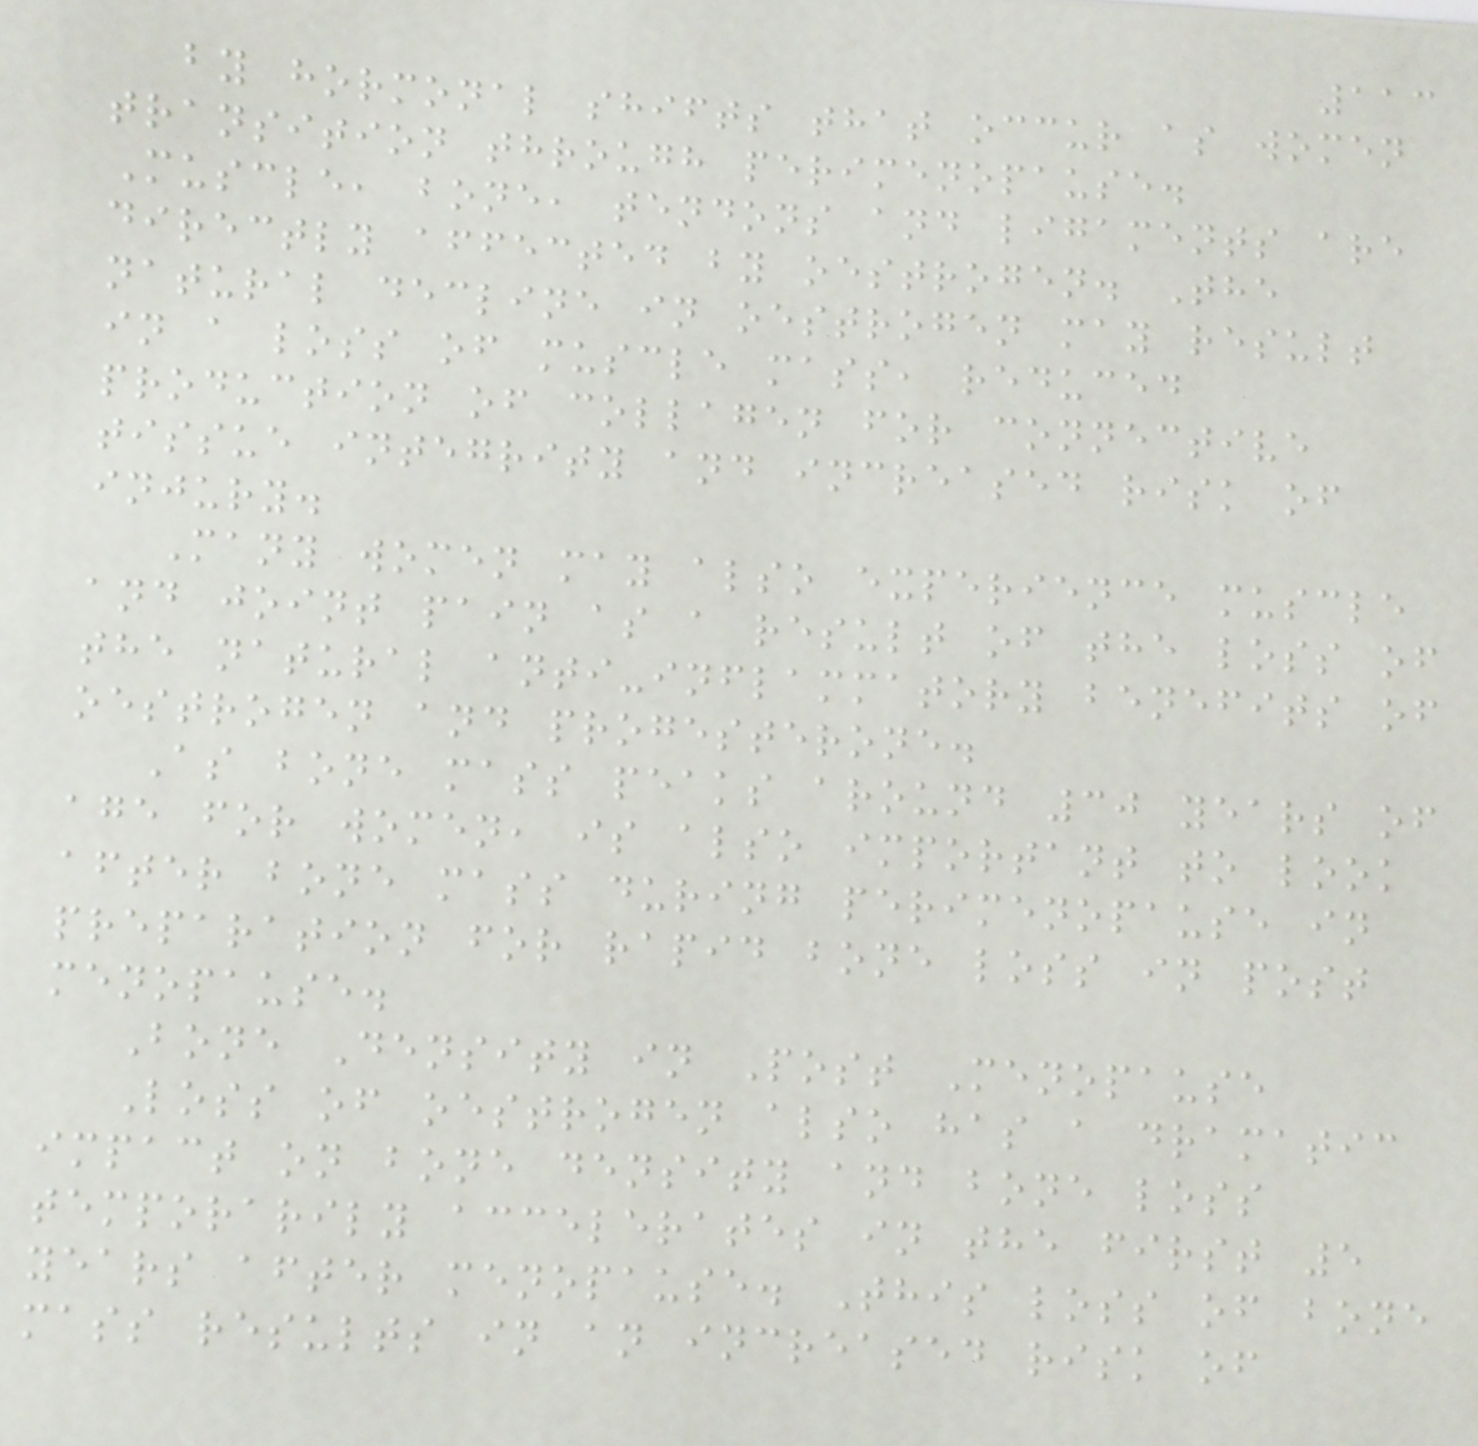113
by hormonal shifts that occur as women
transition through perimenopause.
Muscle, bone, tendons and ligaments are
directly affected by oestrogen. The
natural decline in oestrogen may result
in a loss of muscle mass, reduced
production of collagen for connective
tissue integrity and increased risk of
injury.
Many women may also experience muscle
and joint pain as a result of the loss of
the natural anti-inflammatory benefits of
oestrogen and progesterone.
As bone mass peaks around 30 years of
age for women, is also important to look
after bone mass during perimenopause in
preparation for rapid bone loss in post
menopause.
Bone Density in Post Menopause
Loss of oestrogen also has a dramatic
impact on bone density and bone loss
temporarily accelerates in the first 5
years after menopause. This loss of bone
mass results in an increased risk of
